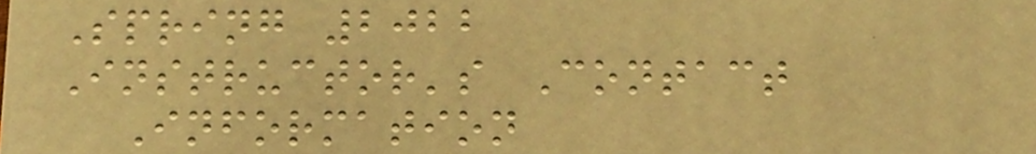Spring 2022
Instructor's Contact
Information
